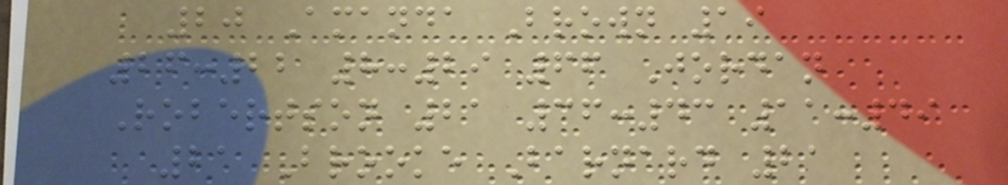20 Amanda Brown 19
26:22 8:29 66 Jordan
Robertson 21 36:43 11:49
21 Brooke Barnard 21
